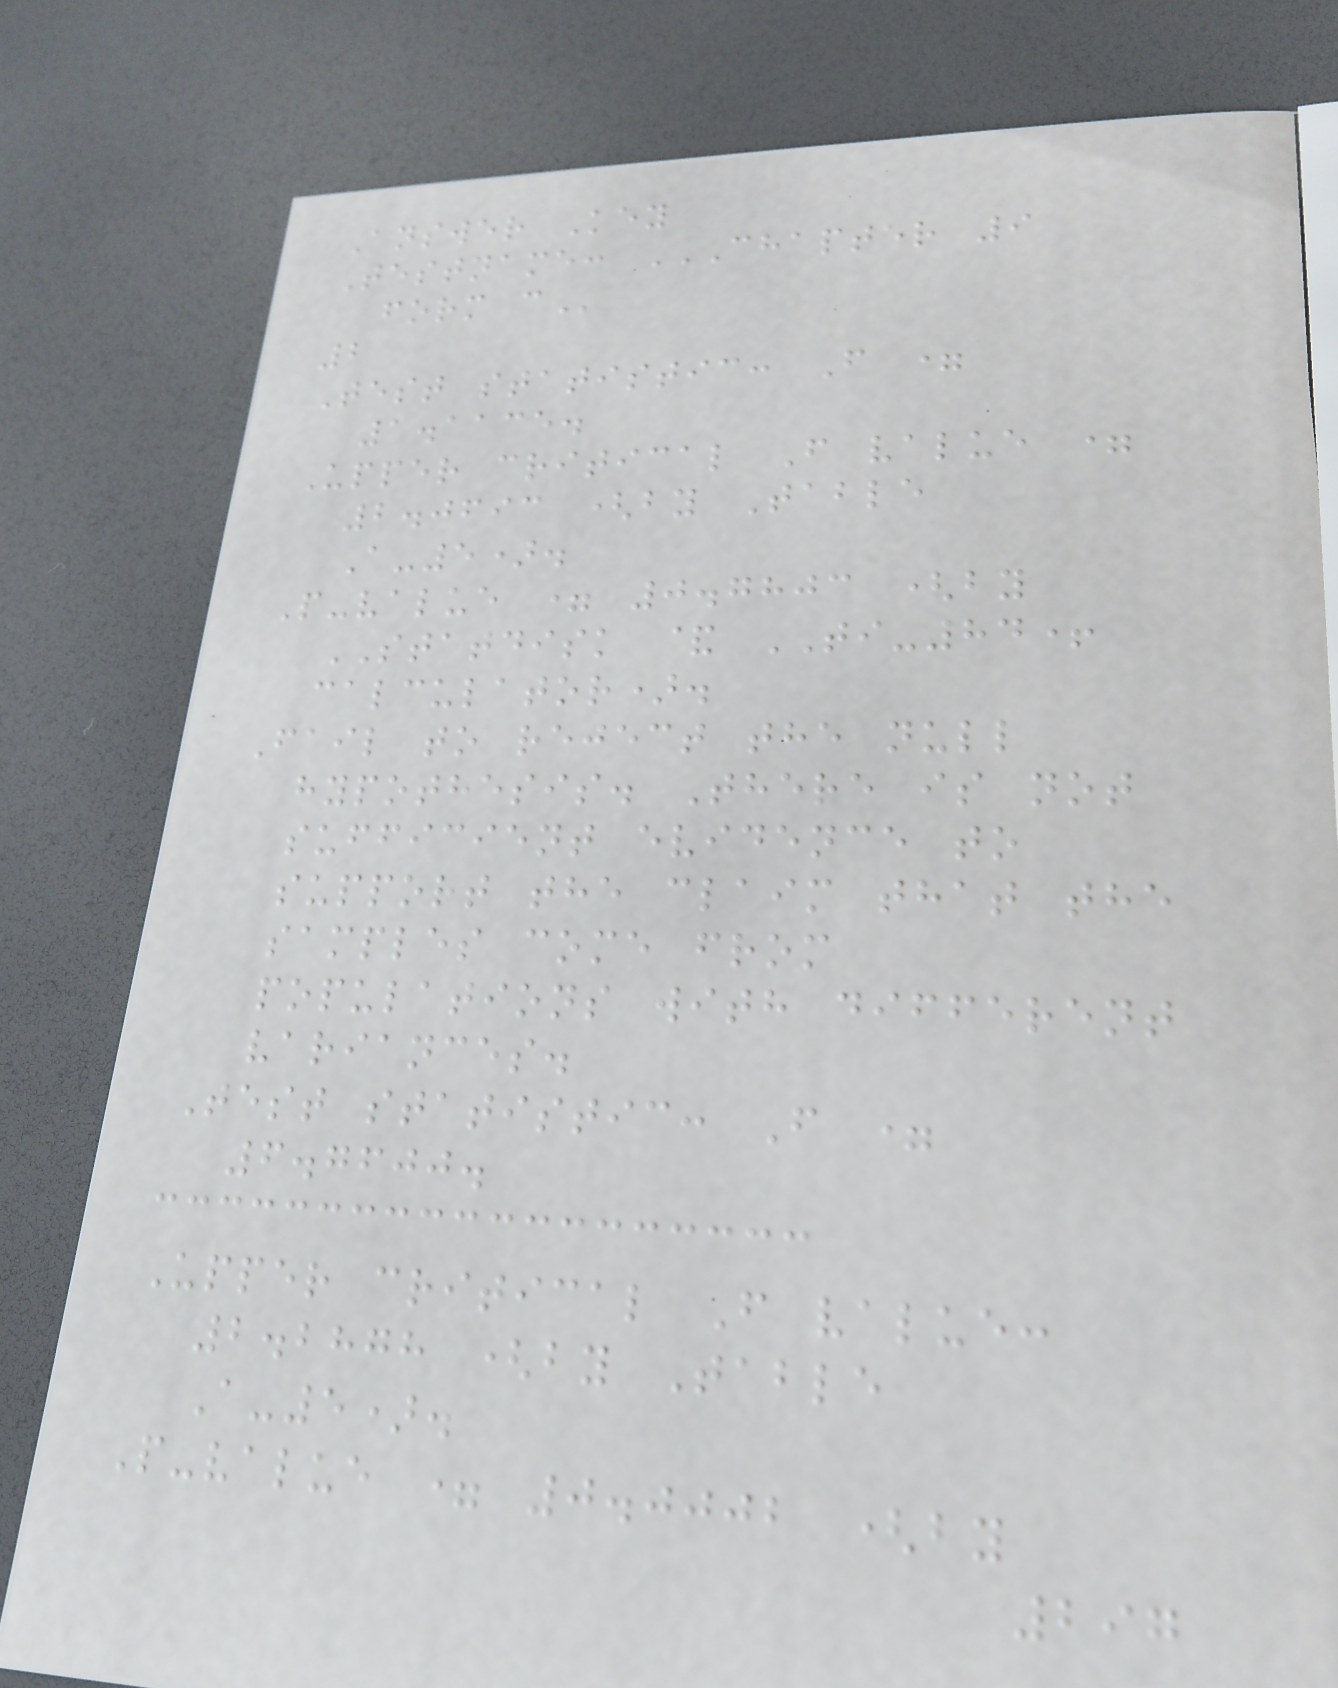Answer Key
Testname: CHAPTER 9
FORM C
2
Test statistic: F =
1.1135.
Upper critical F value =
2.0693 (by Table
A-5).
P-value = 0.7803 (by
STATDISK & TI-84+
calculator).
Fail to reject the null
hypothesis. There is not
sufficient evidence to
support the claim that the
samples come from
populations with different
variances.
Test statistic: F =
6.7600.
Upper critical F value:
2.2878 (by Table
A-5).
P-value = 0.0002 (by
297
